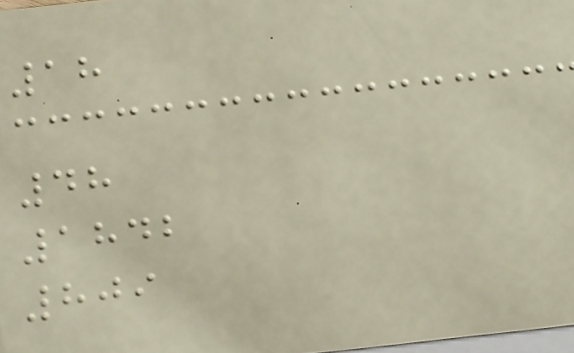18
48
1842
809
